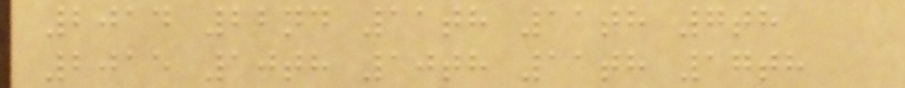2014 22nd 11th 11th 7th
2015 10th 10th 11th 17th
